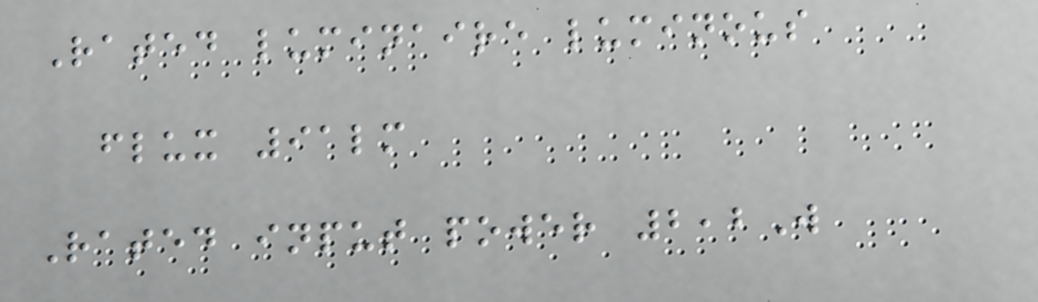Rated luminaire luminous
flux 91lm
Rated input power 2,2W
